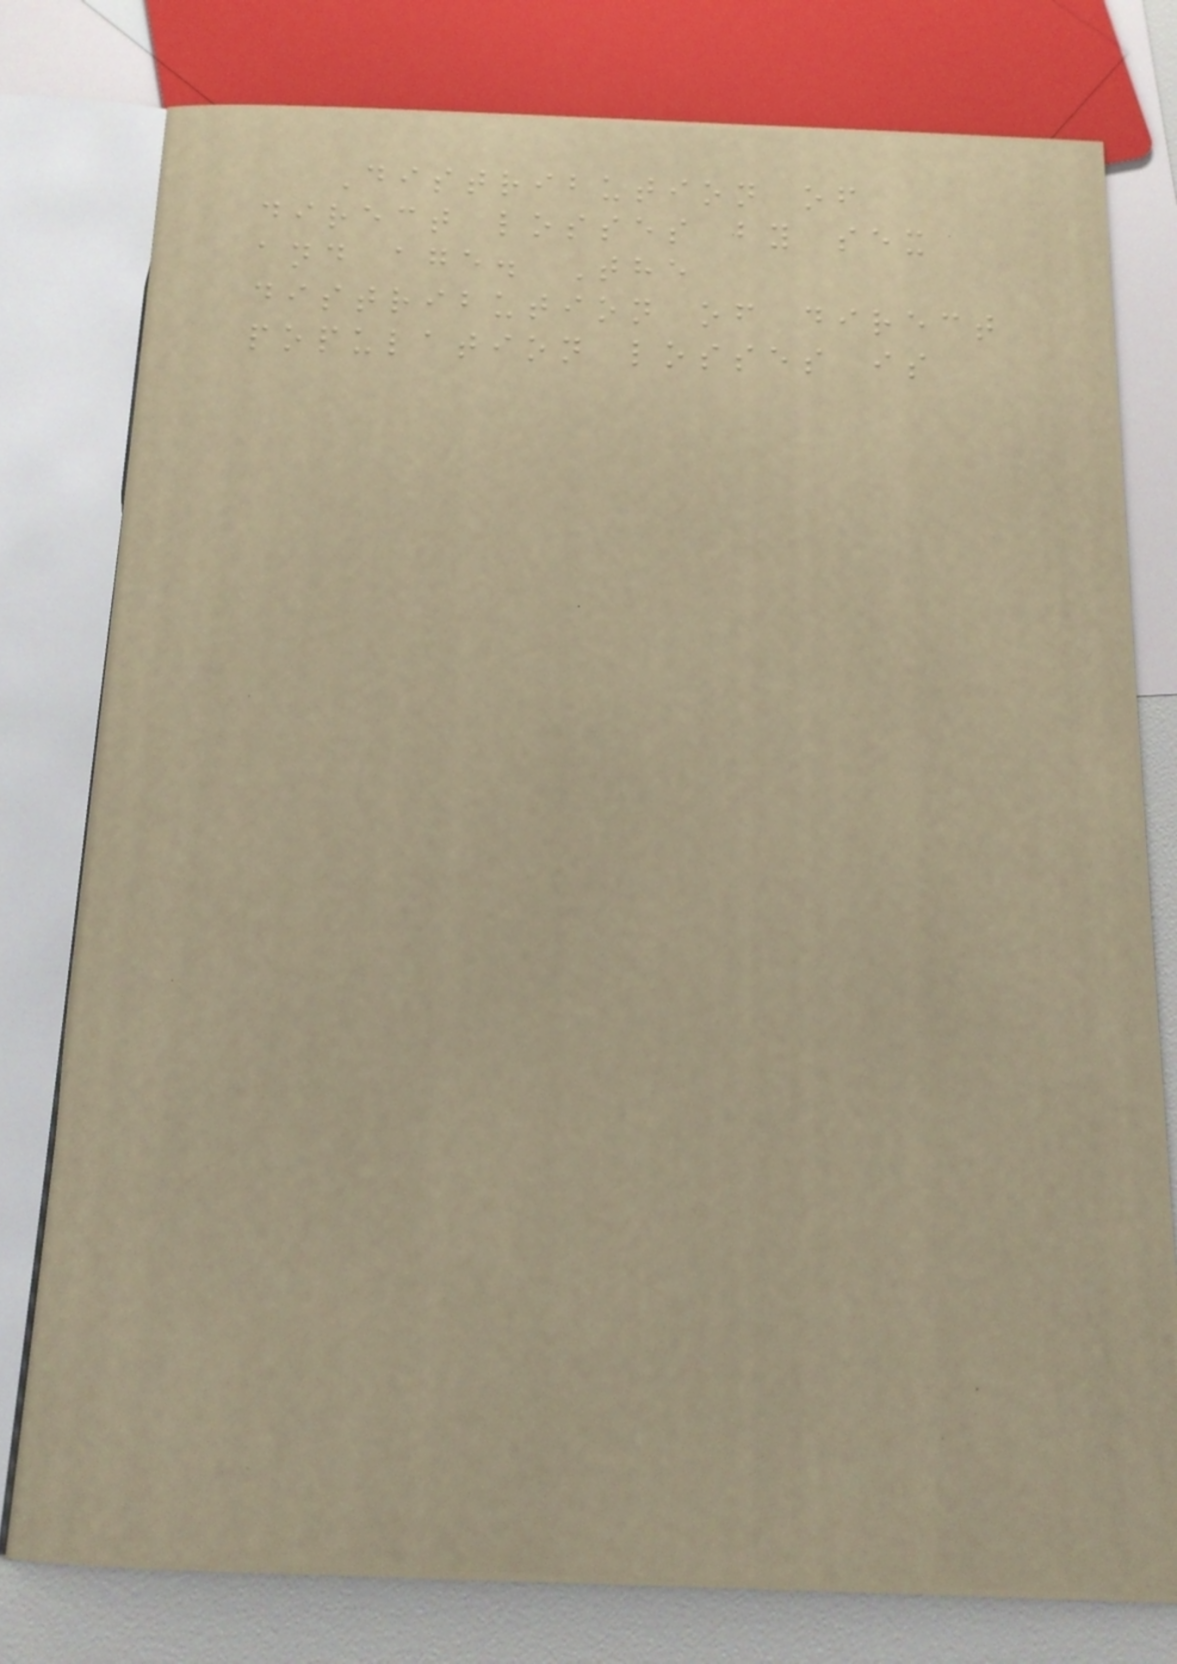Distribution of
direct losses by sex
and age. The
distribution of direct
population losses is
